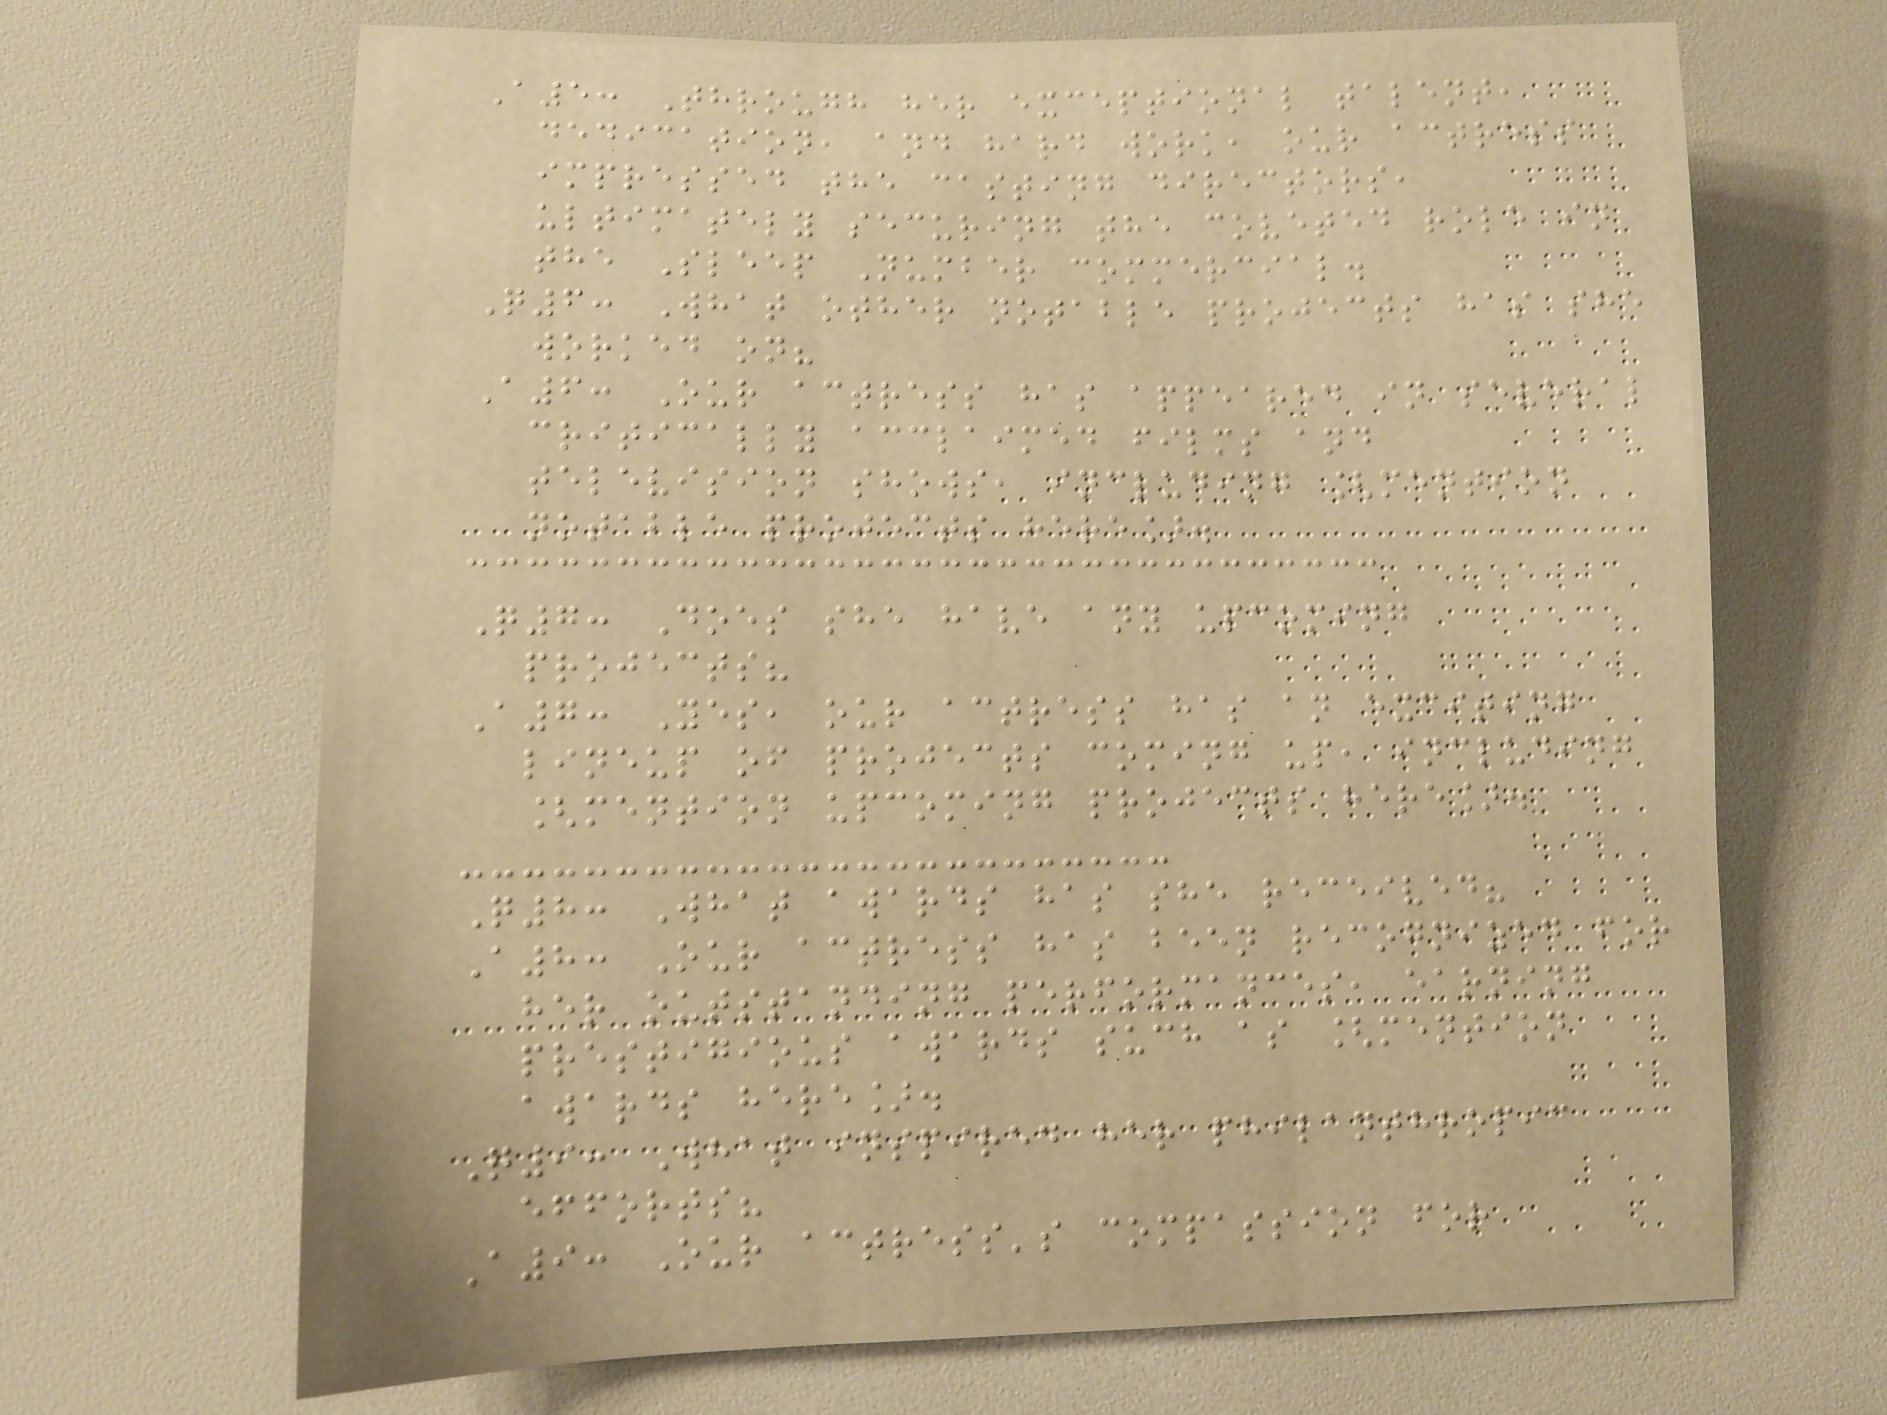A5: Through her exceptional talent,
dedication, and hard work, our actress
impressed the casting directors,
ultimately securing the coveted role in
the Sleep Number commercial.
Q6: What other notable projects has she
worked on?
A6: Our actress has appeared in several
critically acclaimed films and
television shows, including [mention
notable projects here].
Q7: Does she have any upcoming
projects?
A7: Yes, our actress has an exciting
lineup of projects coming up, including
[mention upcoming projects here].
Q8: What awards has she received?
A8: Our actress has been recognized for
her outstanding performances, earning
prestigious awards such as [mention
awards here].
Q9: What inspired her philanthropic
efforts?
A9: Our actress's compassion for
